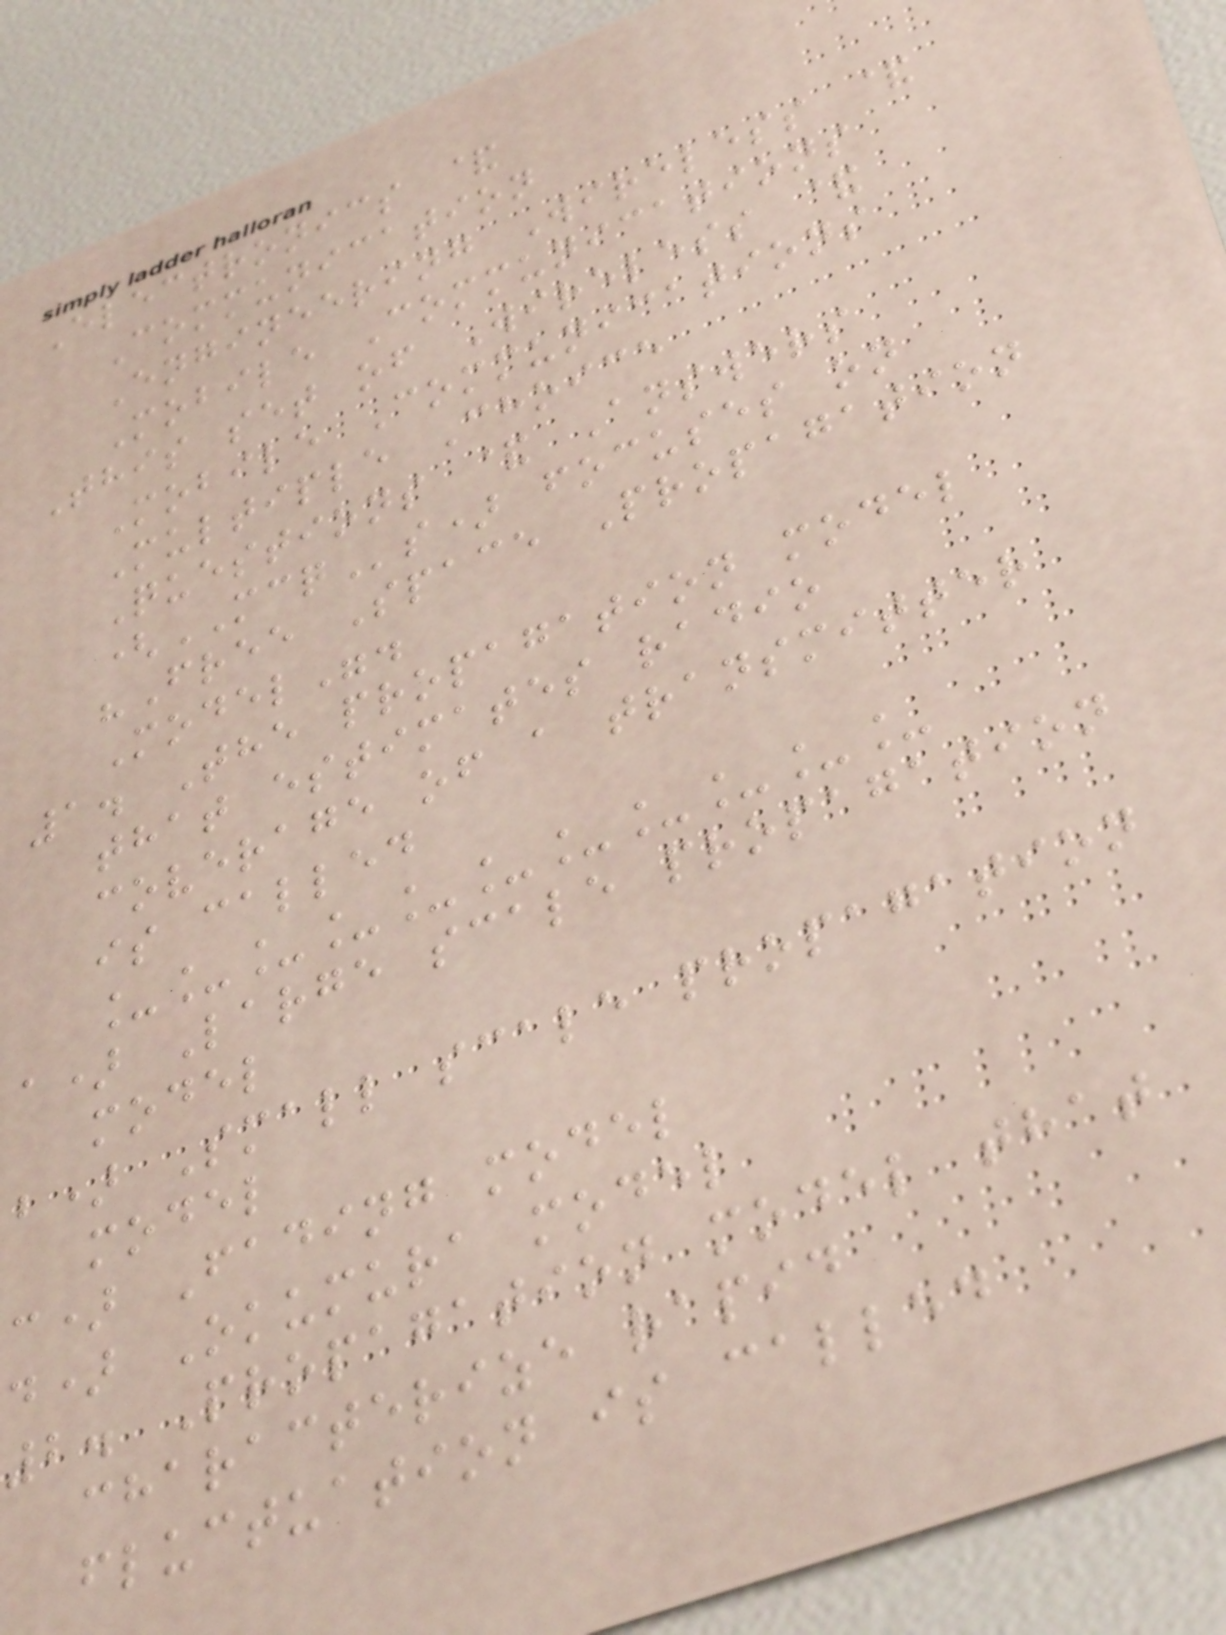Electronics &
Communication
Engineering Wireless &
Mobile Communications
This set of Wireless &
Mobile Communications
Multiple Choice
Questions & Answers
(MCQs) focuses on
"Free Space Propagation
Model".
1. The propagation model
that estimates radio
coverage of a transmitter
is called
___________
a) Large scale propagation
model
b) Small scale propagation
model
c) Fading model
d) Okumura model
2. Propagation model that
characterize rapid
fluctuation is called
